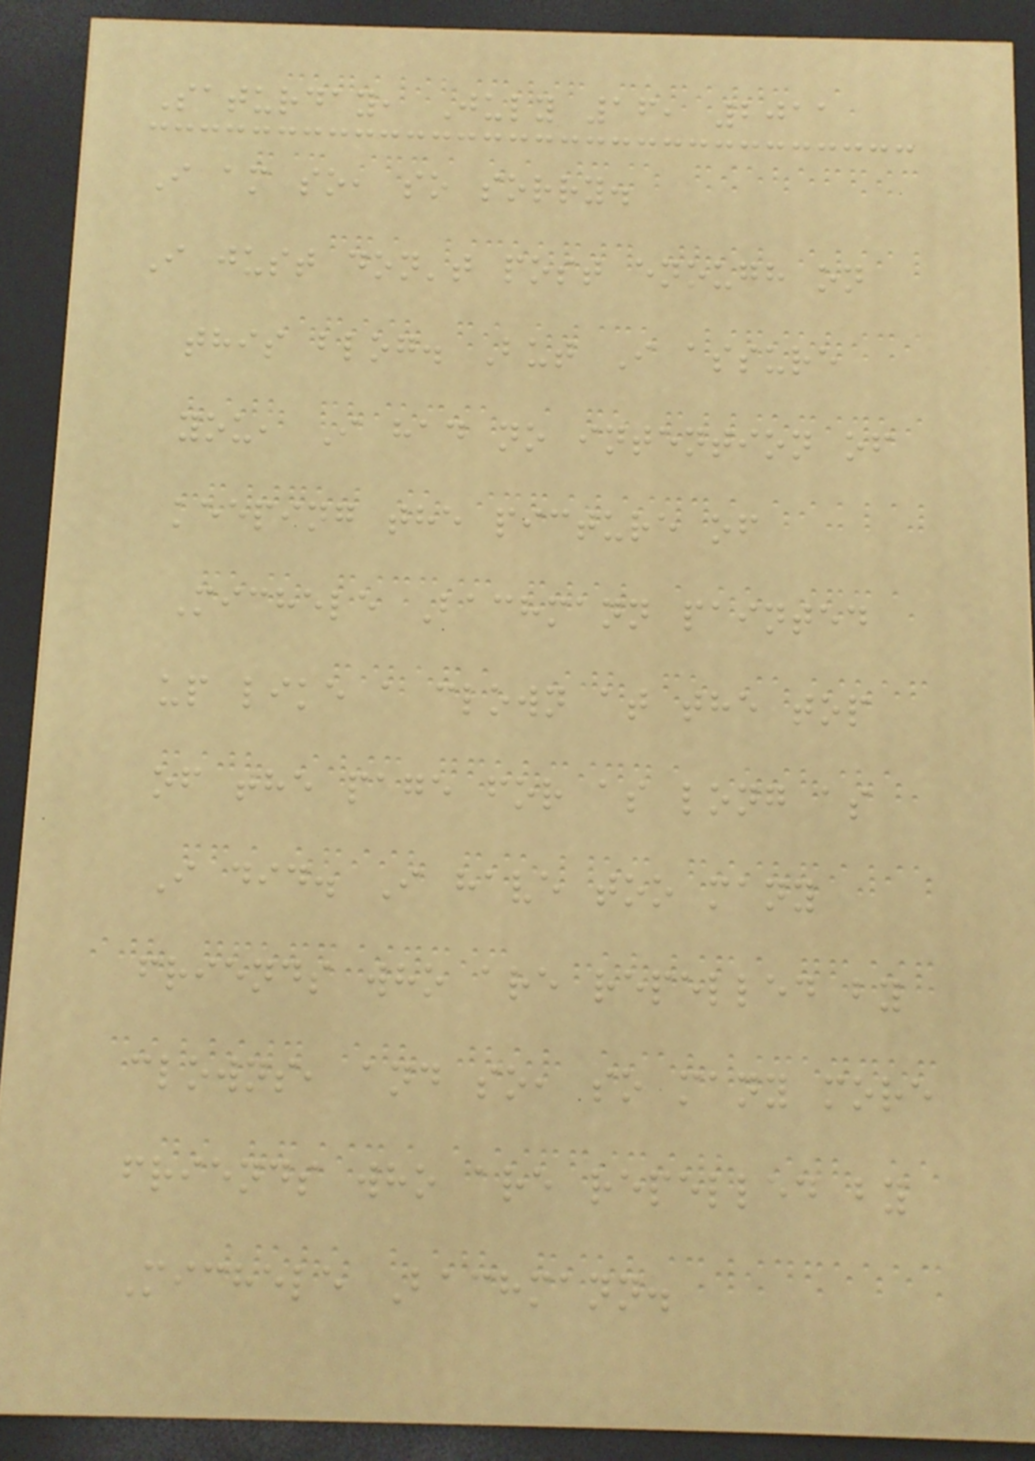Saturday, July 16, 2011
I am so, so sorry.
I just don't post enough on
this blog. But I assure
you, I had no intention of
keeping the picture of
Michele Bachmann painted
up like a clown at the top
of the page for as long as
I did. I have too many
friends who are repelled by
clowns, and so, so many more
friends who are repelled by
Michele Bachmann.
